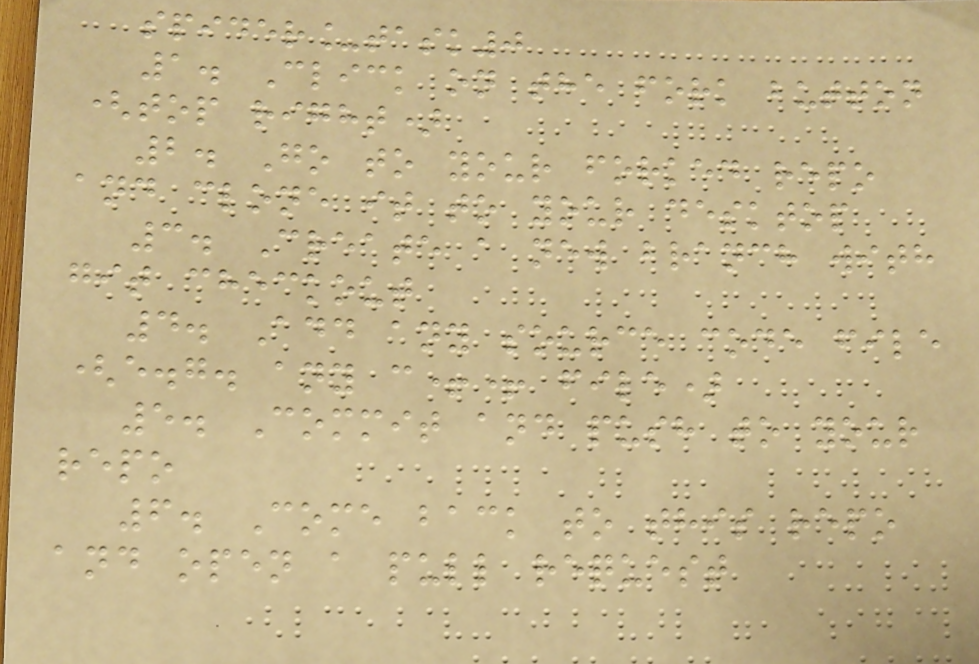spider_task0
1. Click on the fork button
(top right)
2. Go to your forked repo
and clone it to your desktop
3. Create a new branch with
git checkout
4. Add any source code file
(e.g. any c++ file)
5. Commit and push to your
repo
6. Come back to this repo
and open a pull request
